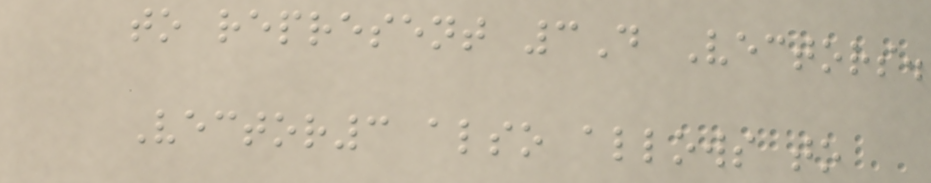to represent 3D Vectors.
Vector3 also allows to
